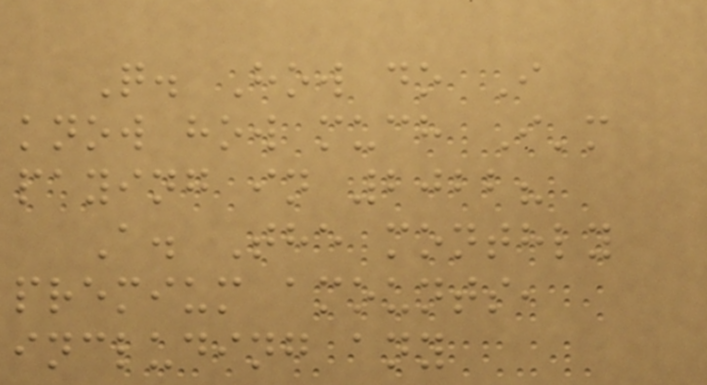Q. How do I
know how much I'm
paying in 2022?
A. The monthly
premium amounts,
including any
